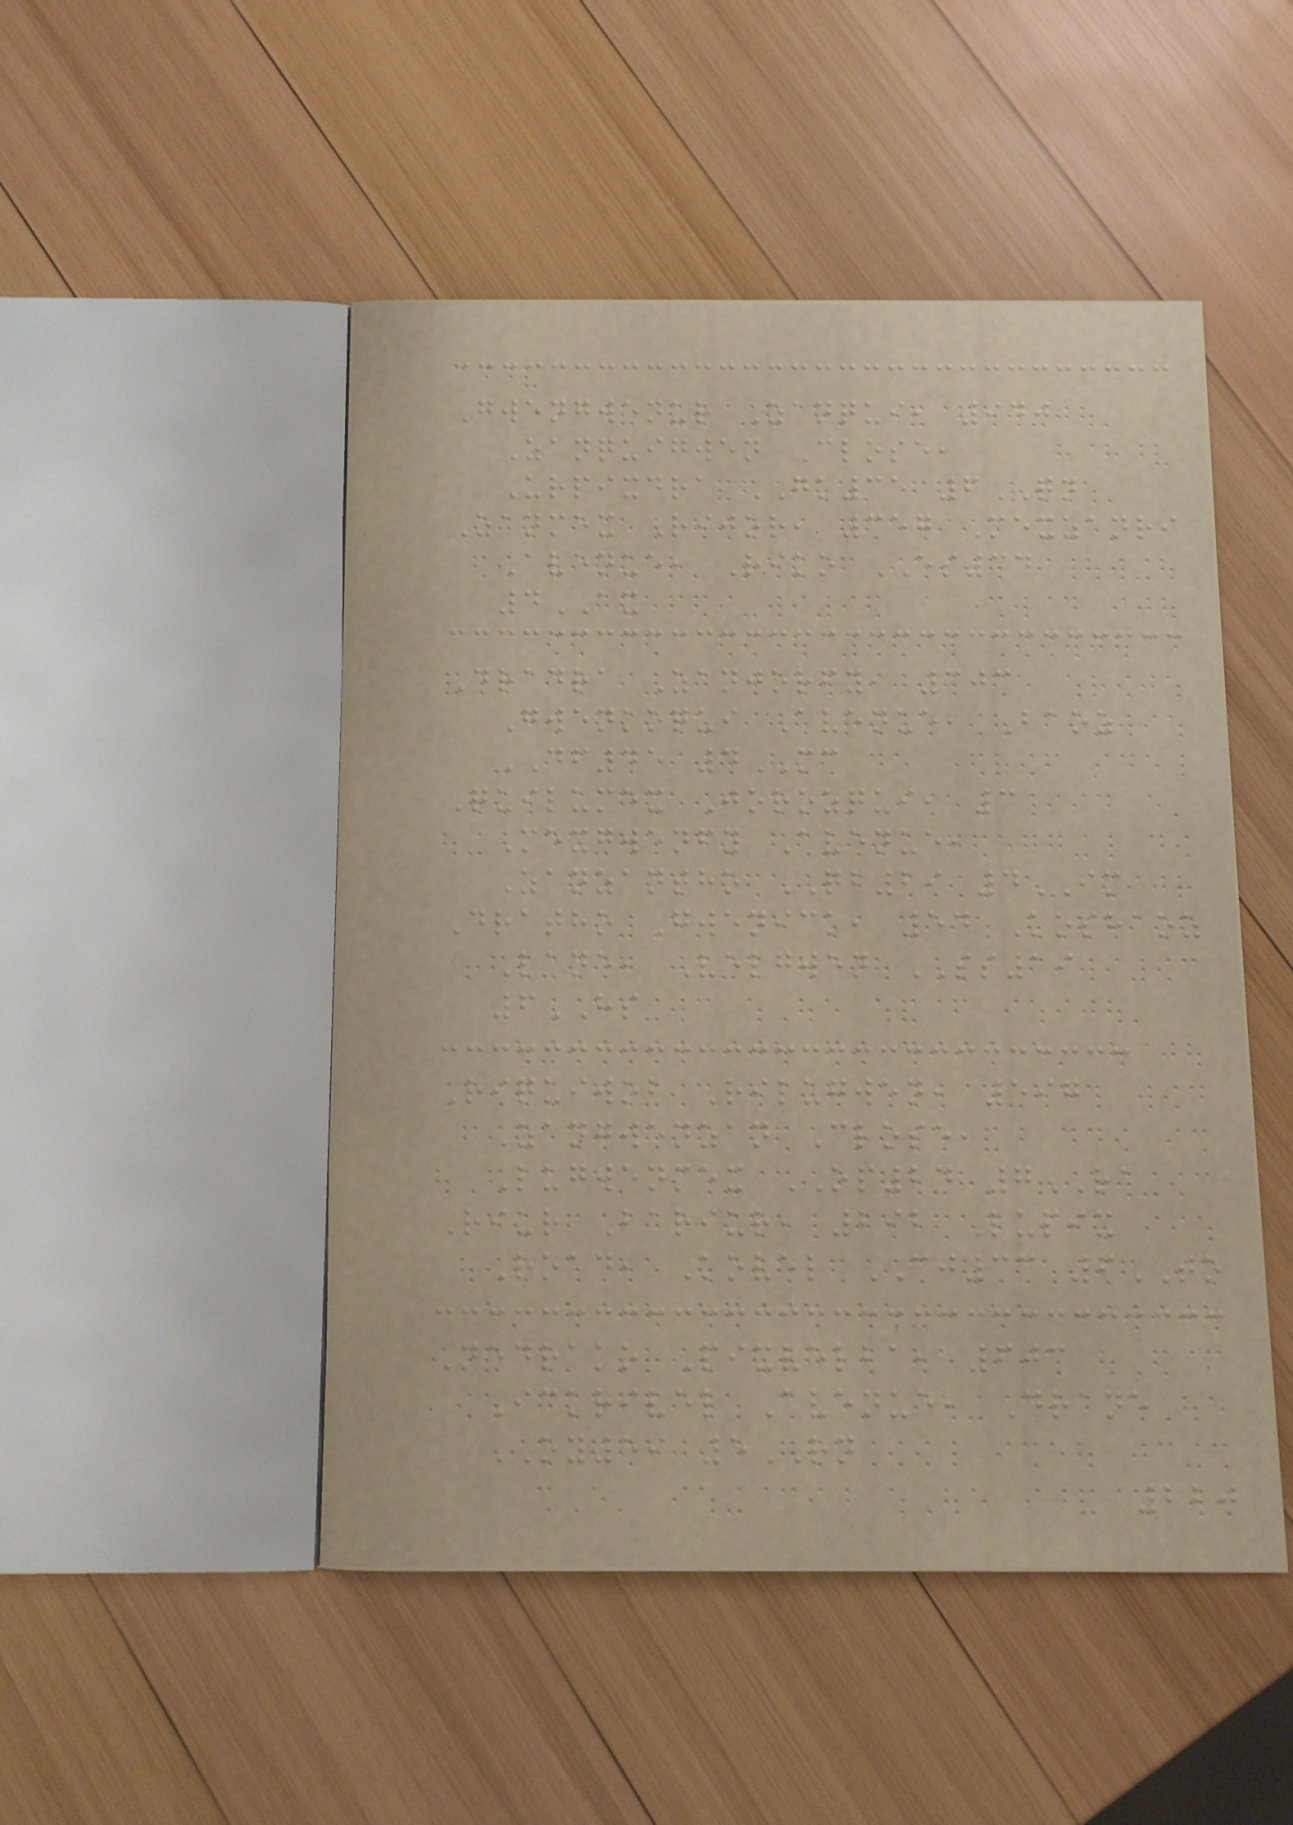Gwengwenur Zanqui, 940
Zanquigwen Close,
Urpixdra GK35 6QN
Zanmex Rijor, 357 Mexzanri
Avenue, Riko ES34
4AX
Dradra Zanjorfy, 303
Gwenkoqui Avenue, Baoz
DF45 4MC
Quilumex Jorozqui, 3
Mexgwenfy Avenue,
Zanzantho QB29 4IM
Dratho Gwenick, 54 Koshaoz
Lane, Velgwen SS19
6HS
Riquiwob Rilugwen, 597
Zangwenzan Close,
Lugwenmex OP24 7RA
Riur Bariur, 292 Lupix
Road, Kovel CJ33 6TO
Nedrako Pixvelba, 603
Ickrivel Avenue, Drane
OY59 5RN
220
